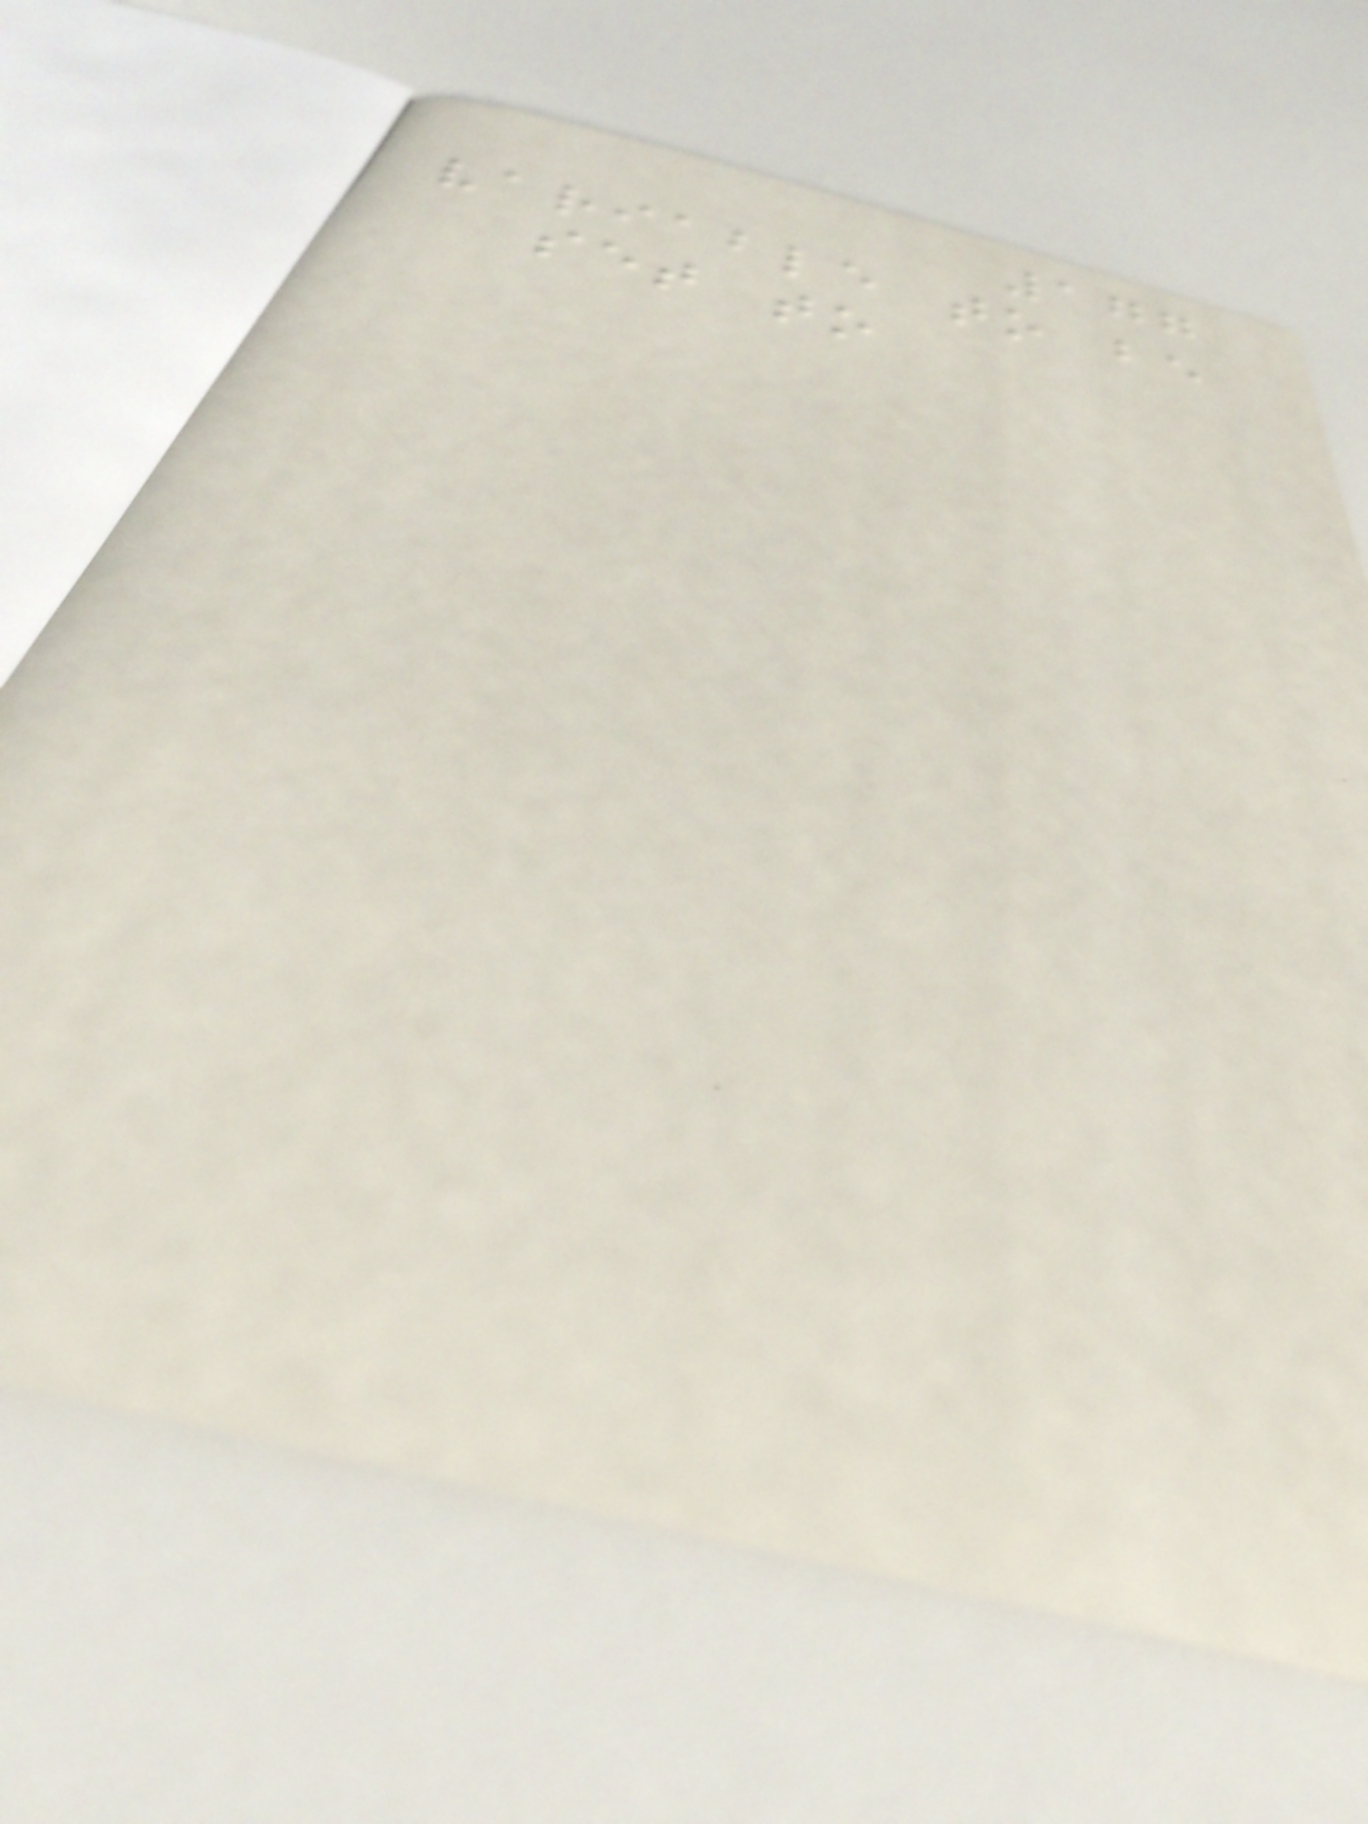177
variable to be
set to
